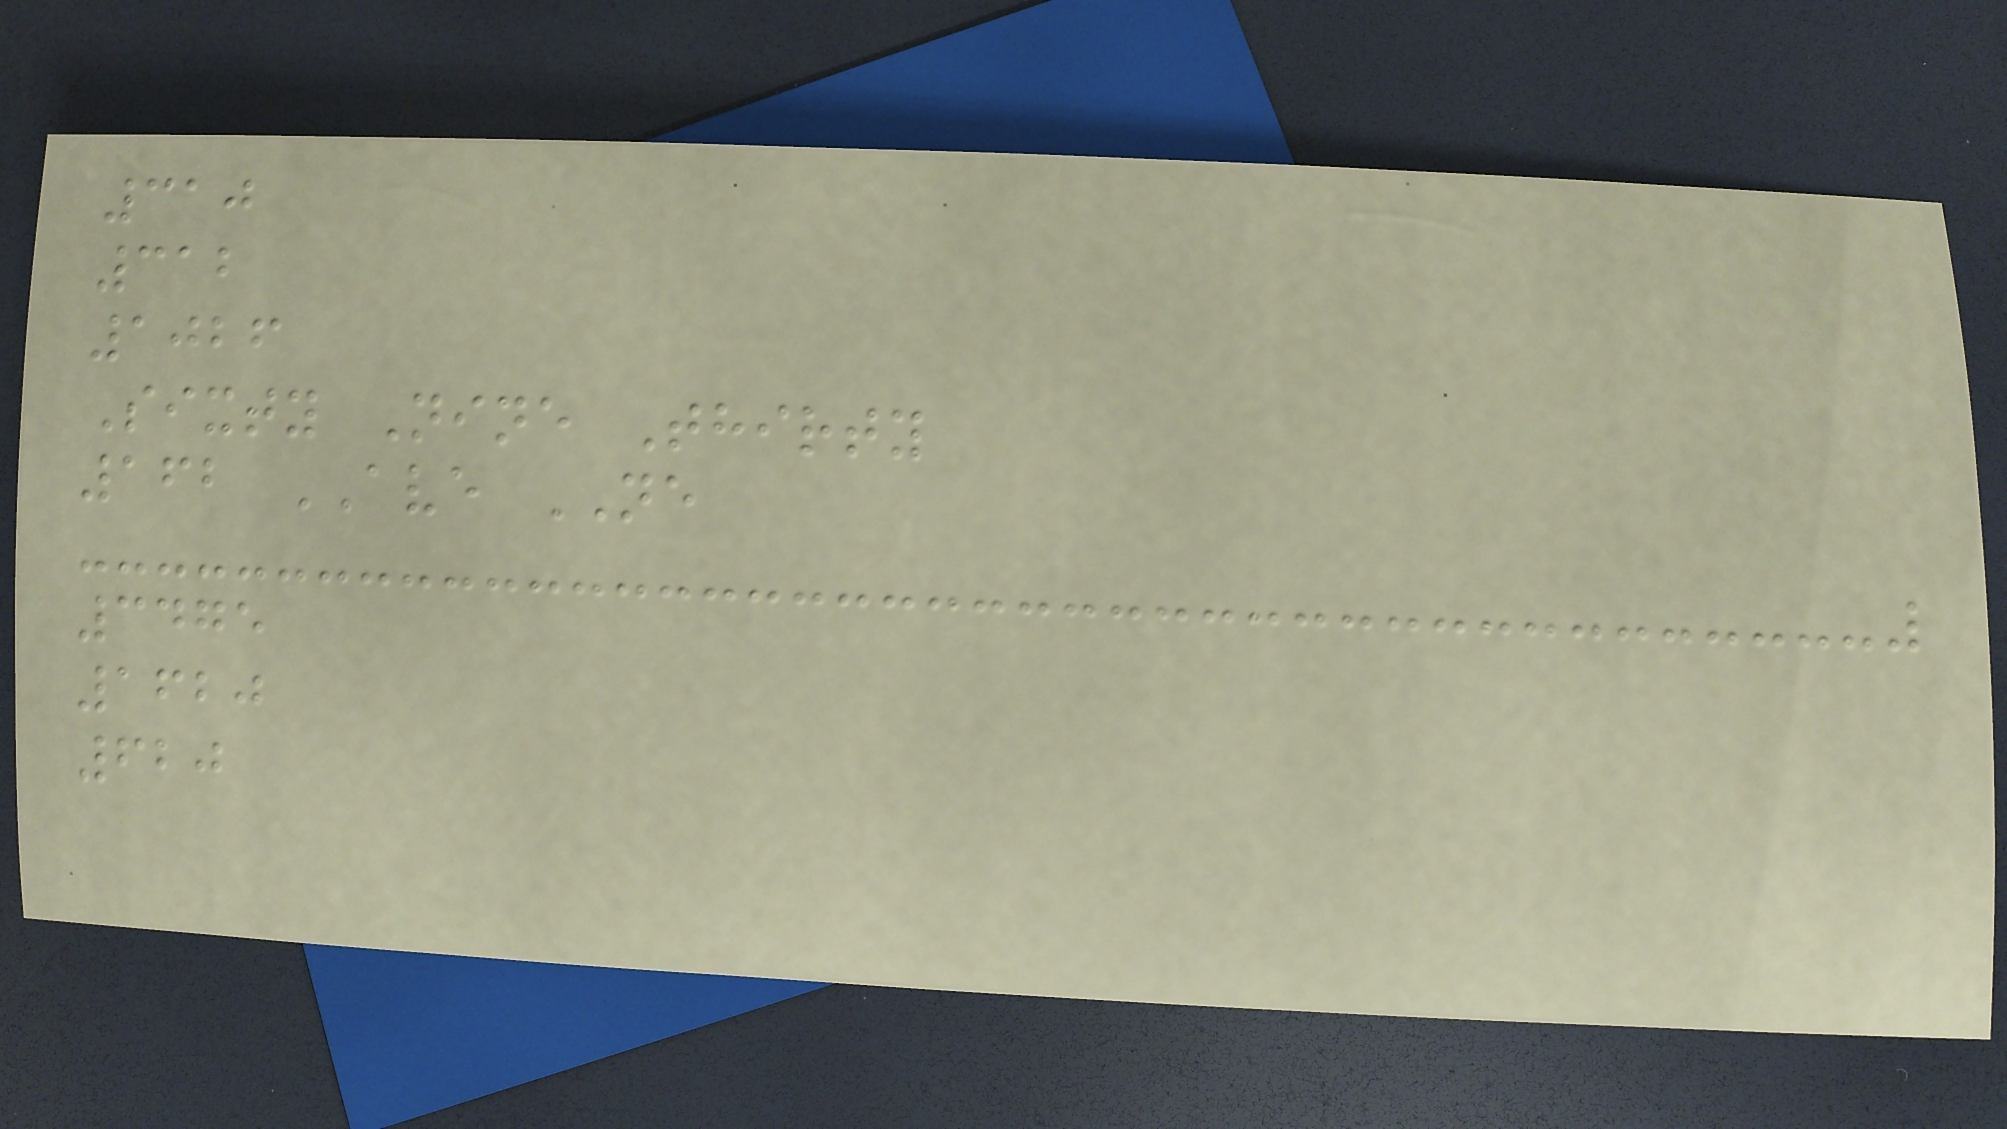310
312
1026
Sixty Nine Thirty
162 AVE NE
3475
1620
620
